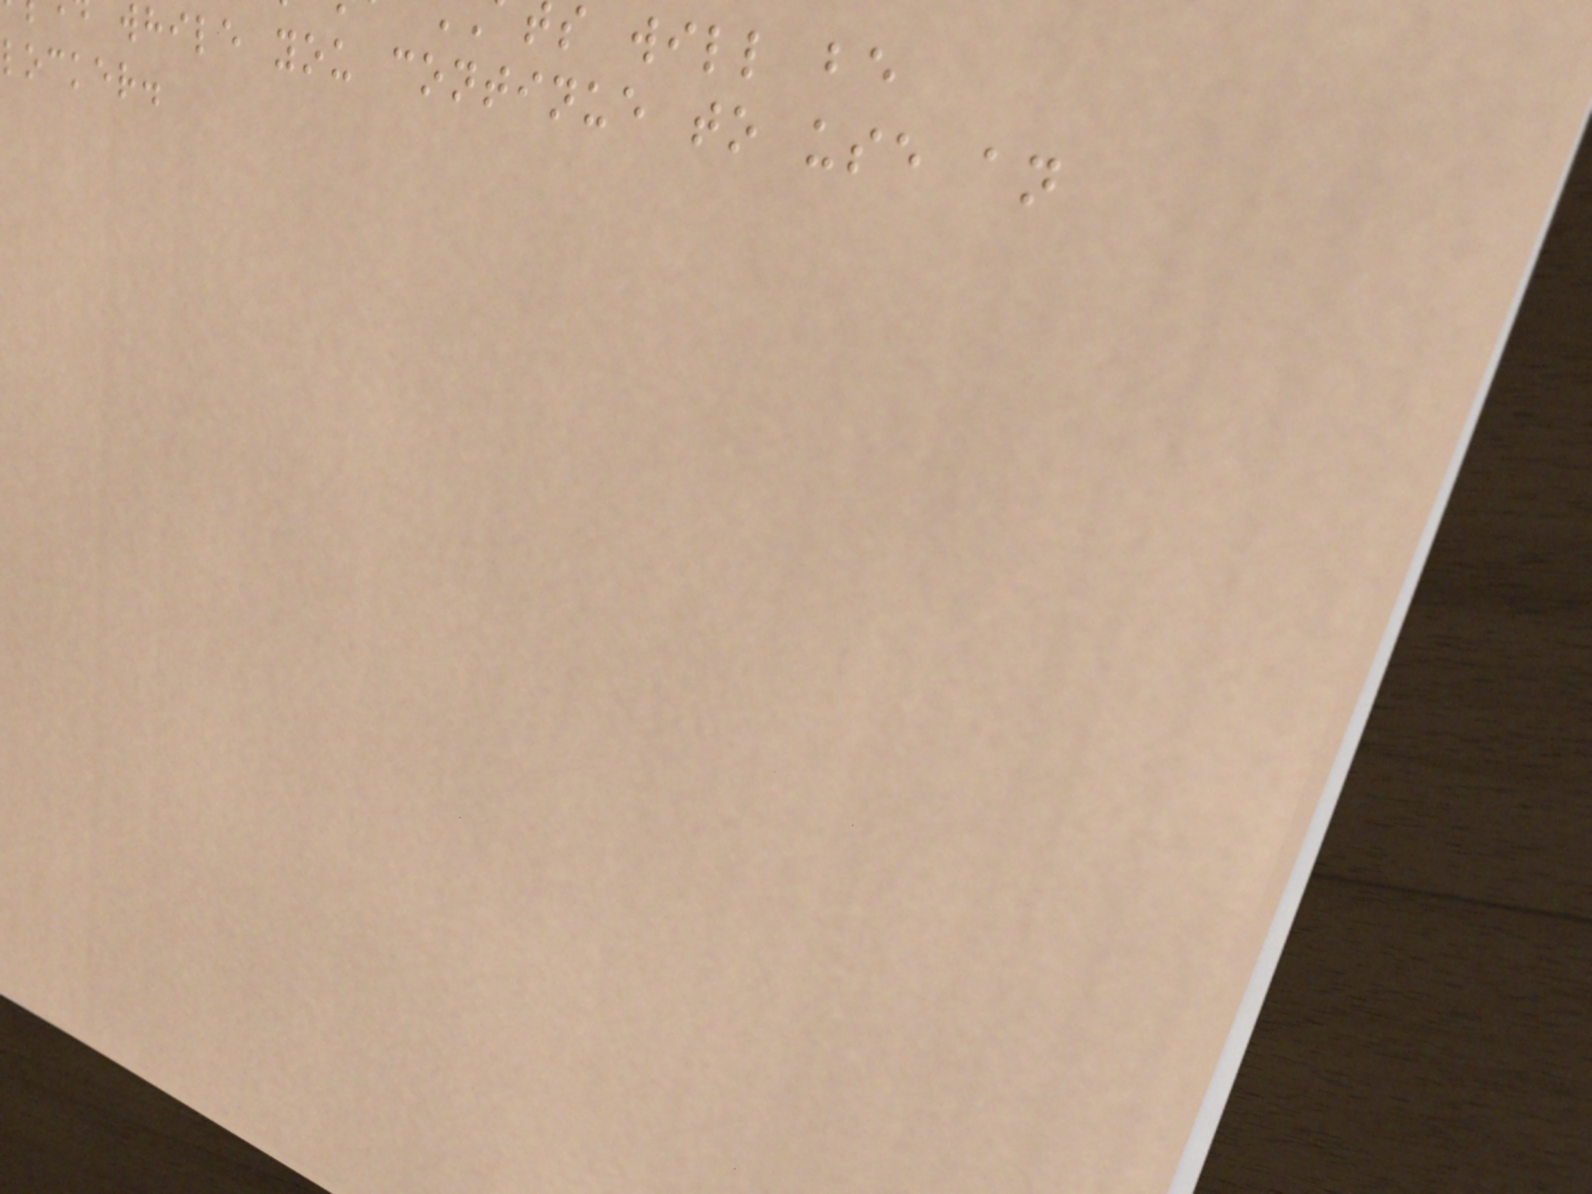s will be
while you continue to use an
locker.
